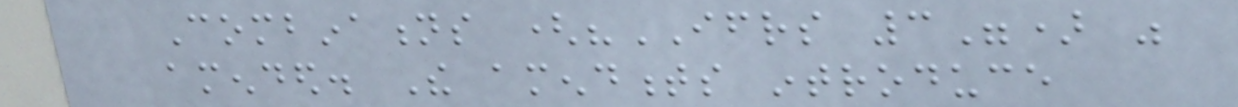Combinations ("IFRS 3") was
amended. The amendments introduce
